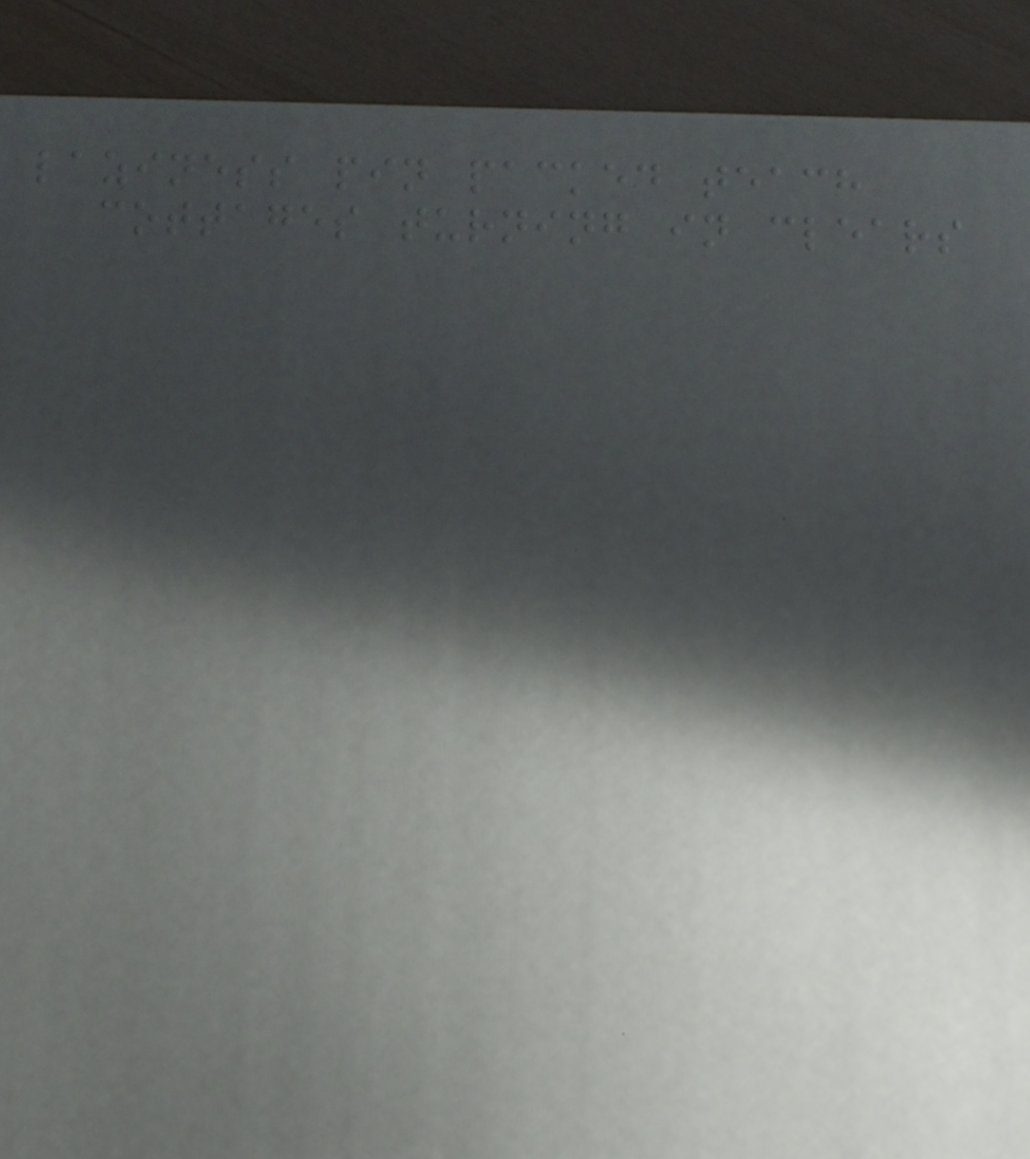laziness pin packed teach
cottages turning in clears
